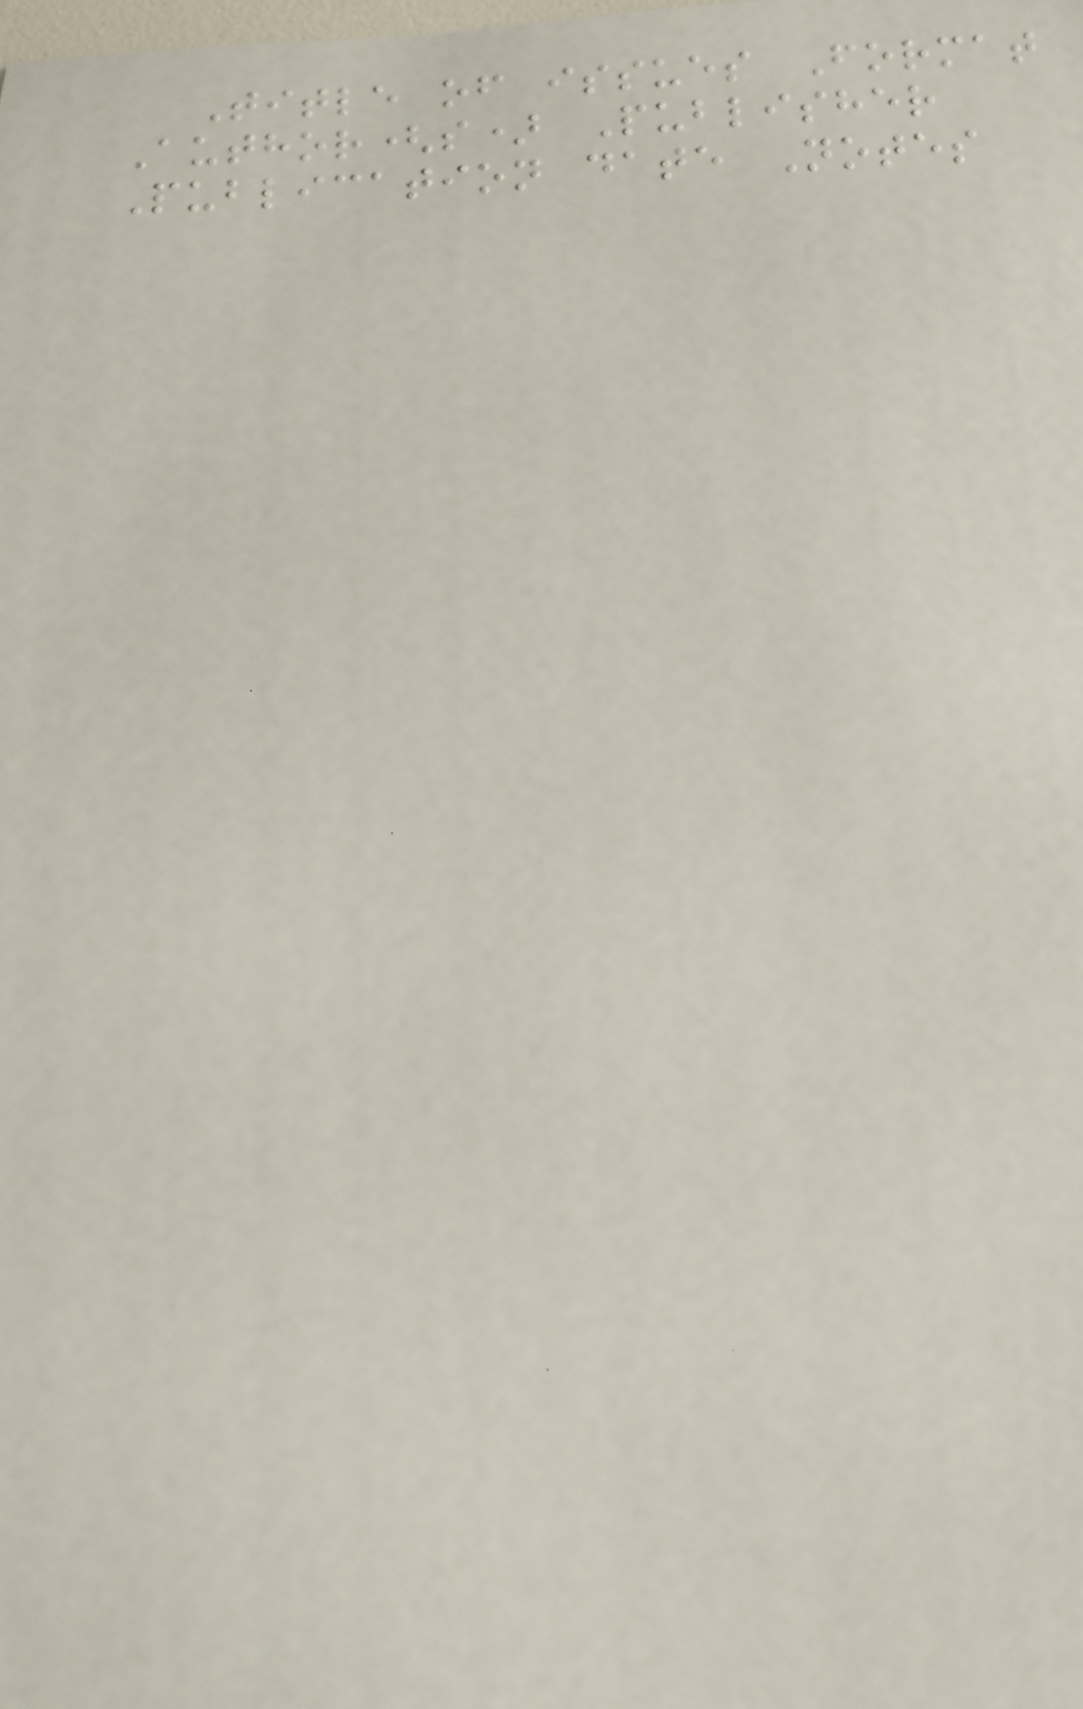Title of issues Format
Author(s) Publisher
Publication date Notes
